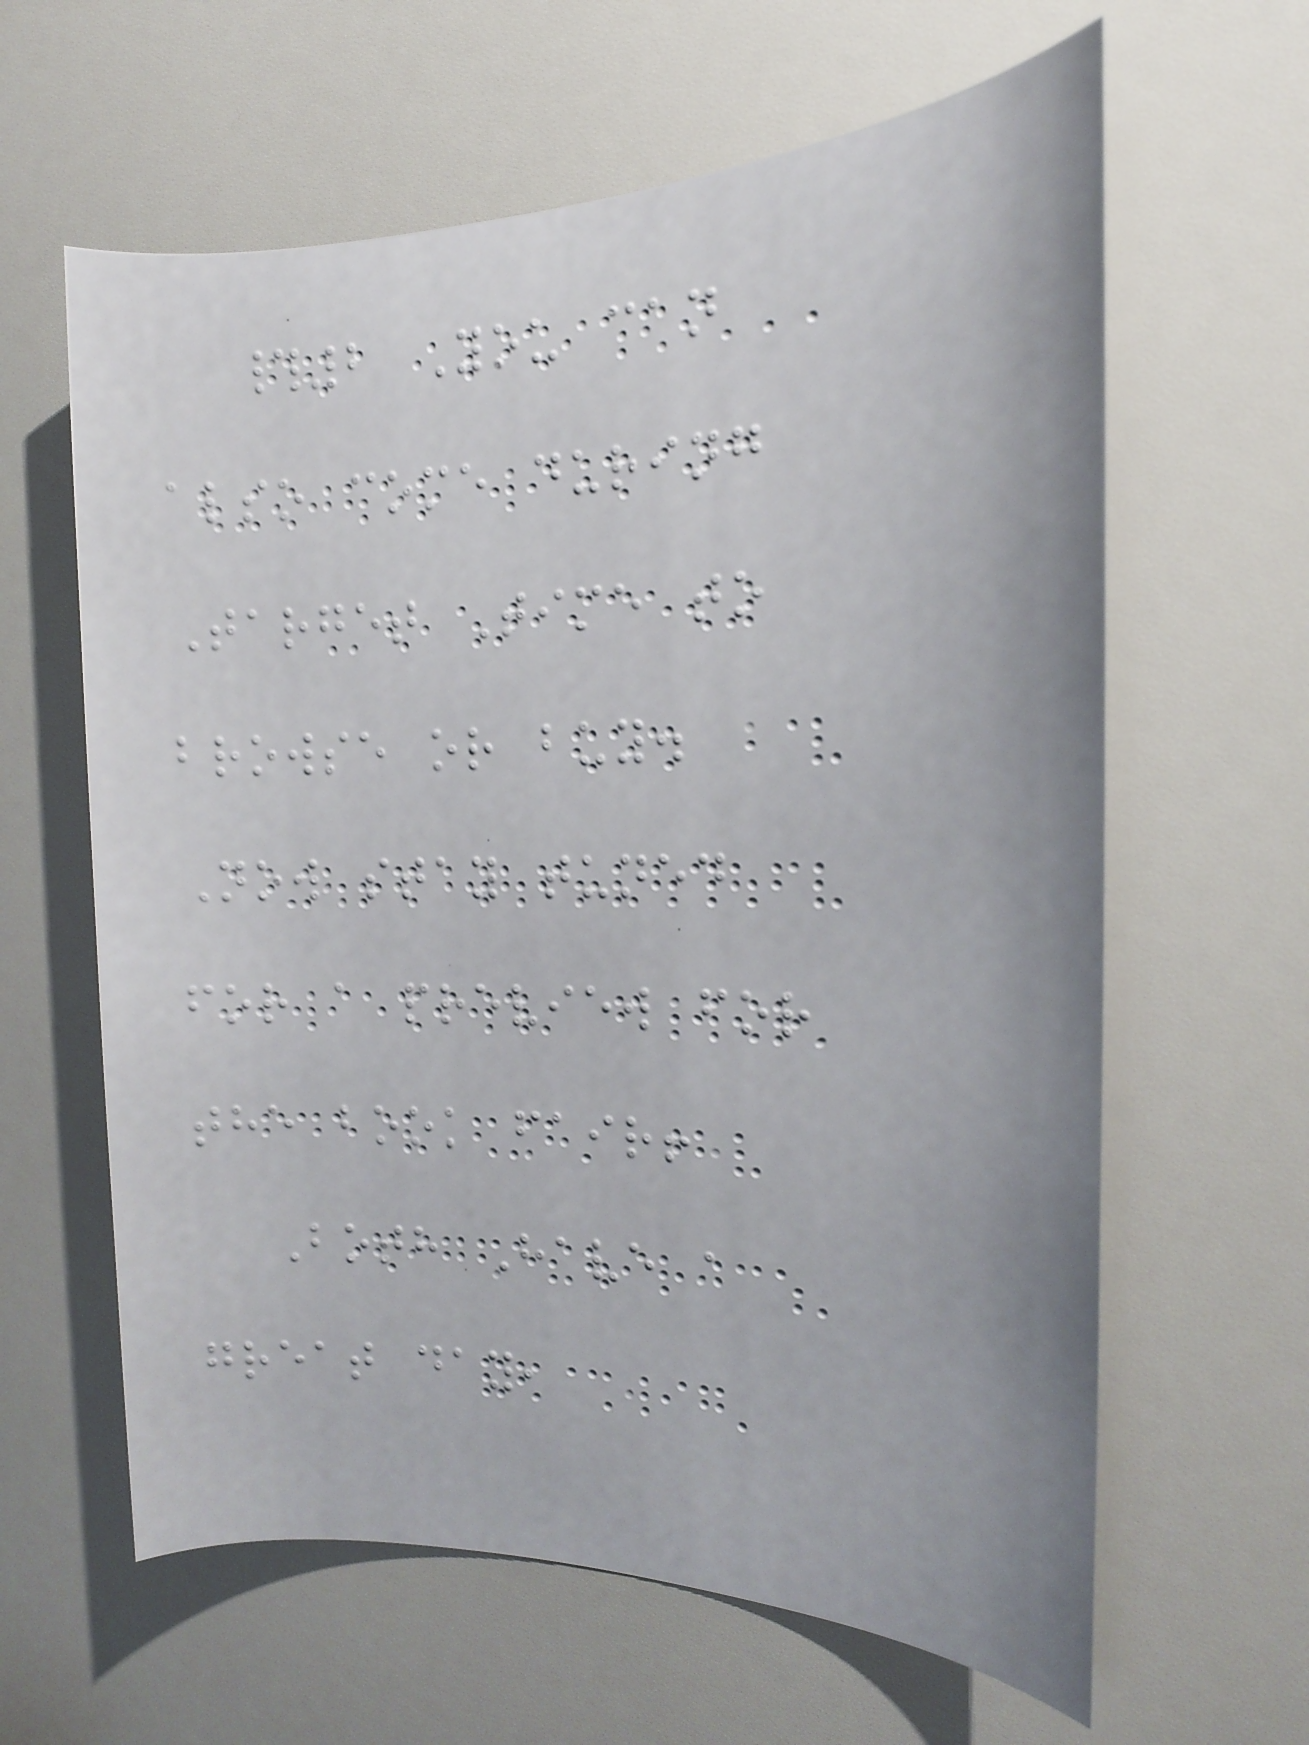#2 You can
also come during
Target Time to
browse or buy.
Now stay tuned
for a preview for
the book fair!
Both Have a
great day,
